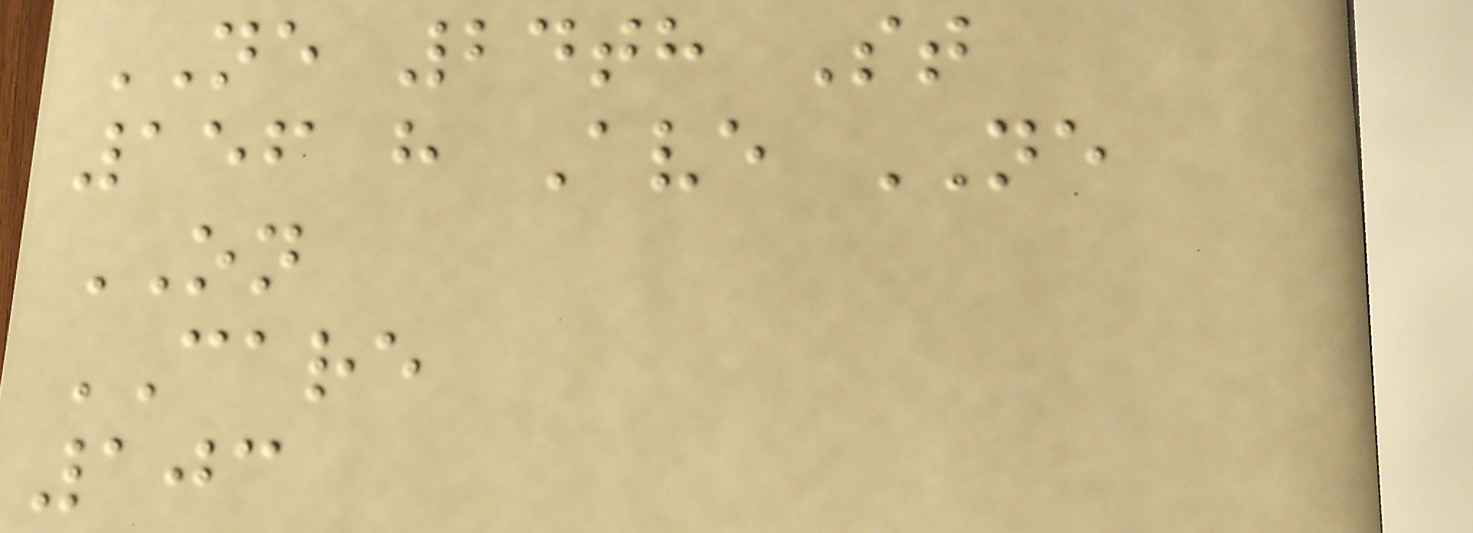NE 24th St
156 h Ave NE
ON
CARE
103
